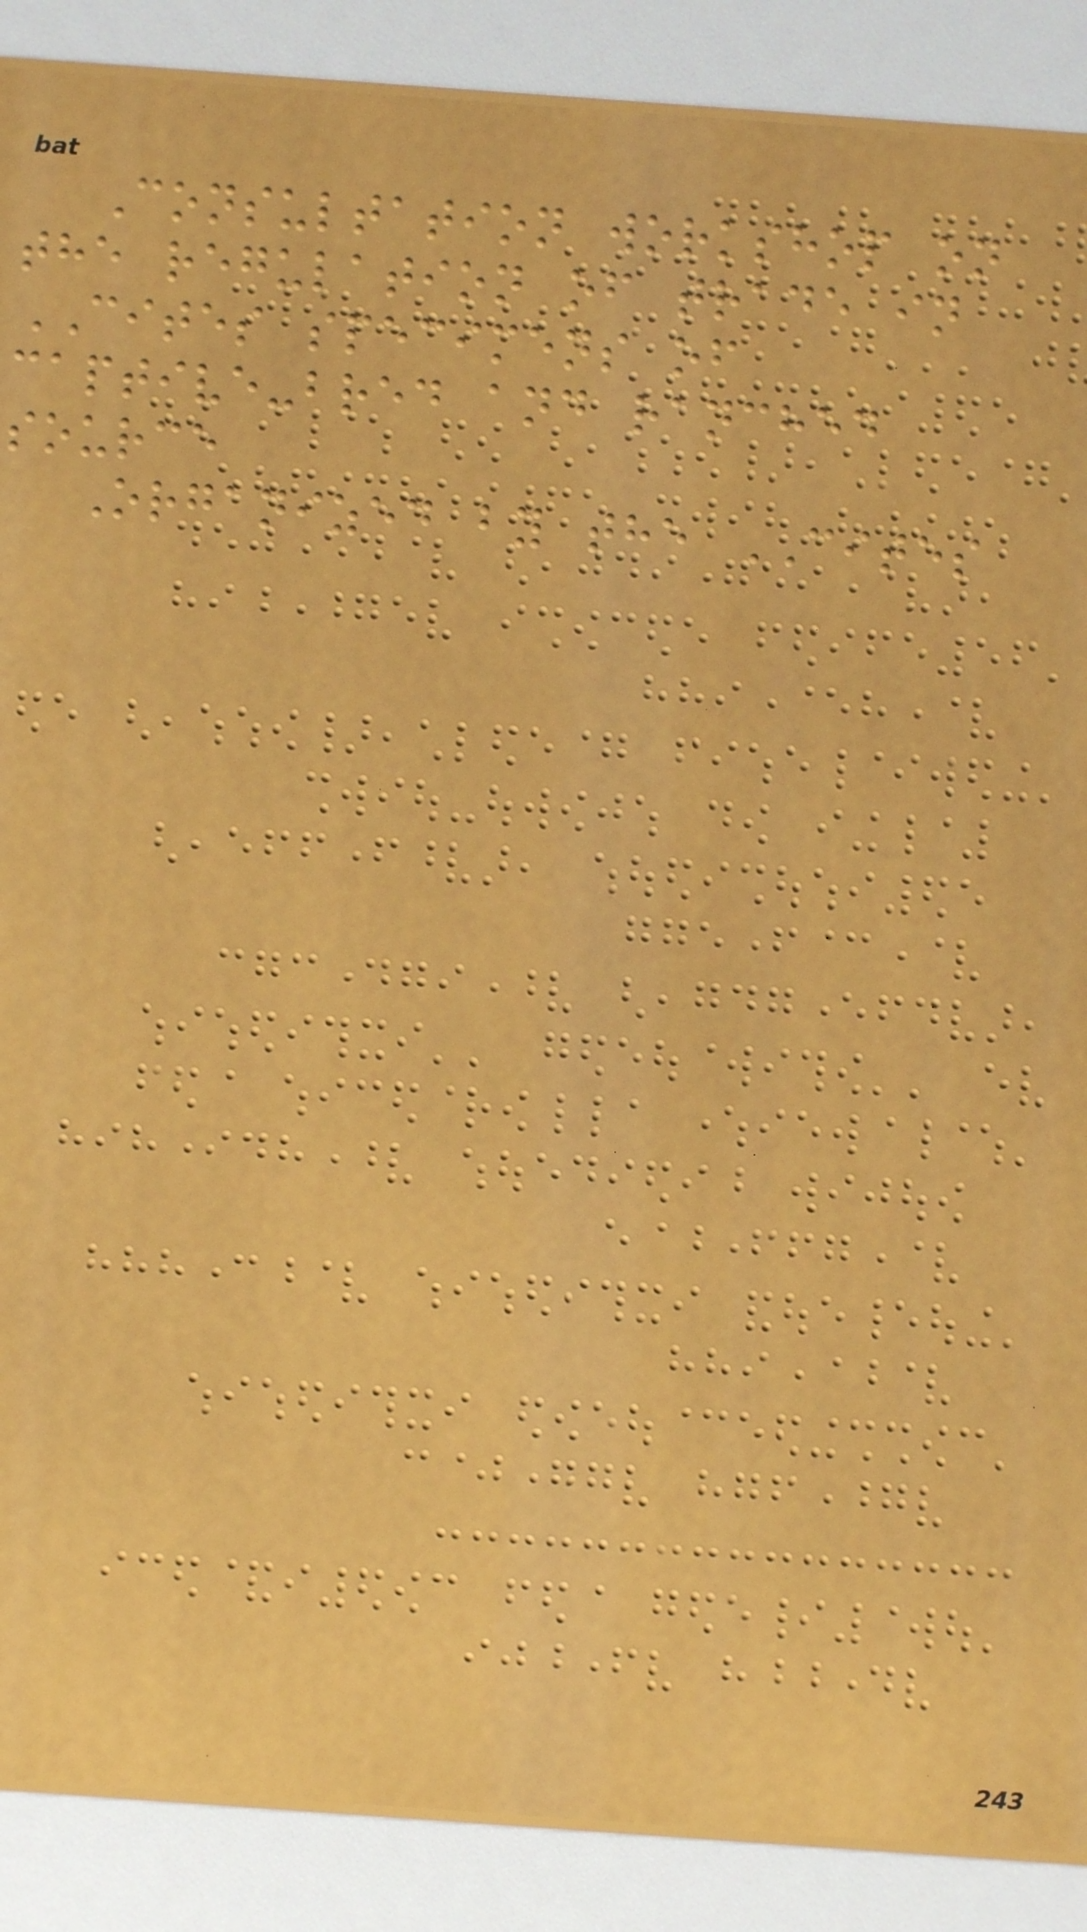Consultation workshop on
the regulation of trade in
CITES specimens of
captive-bred and ranched
source
Organized by the CITES
